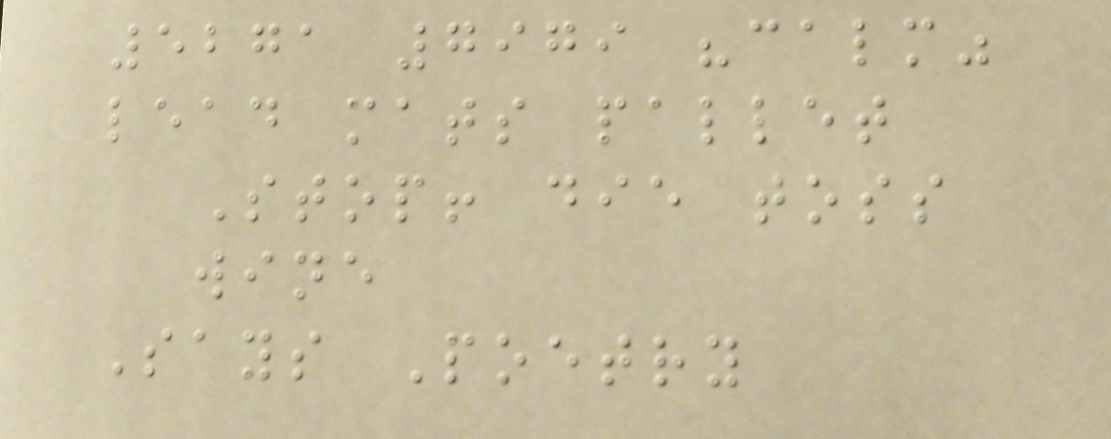5271 7979 "calm"
lead mats pallet
Stop! die toss
wine
Says Poetry
